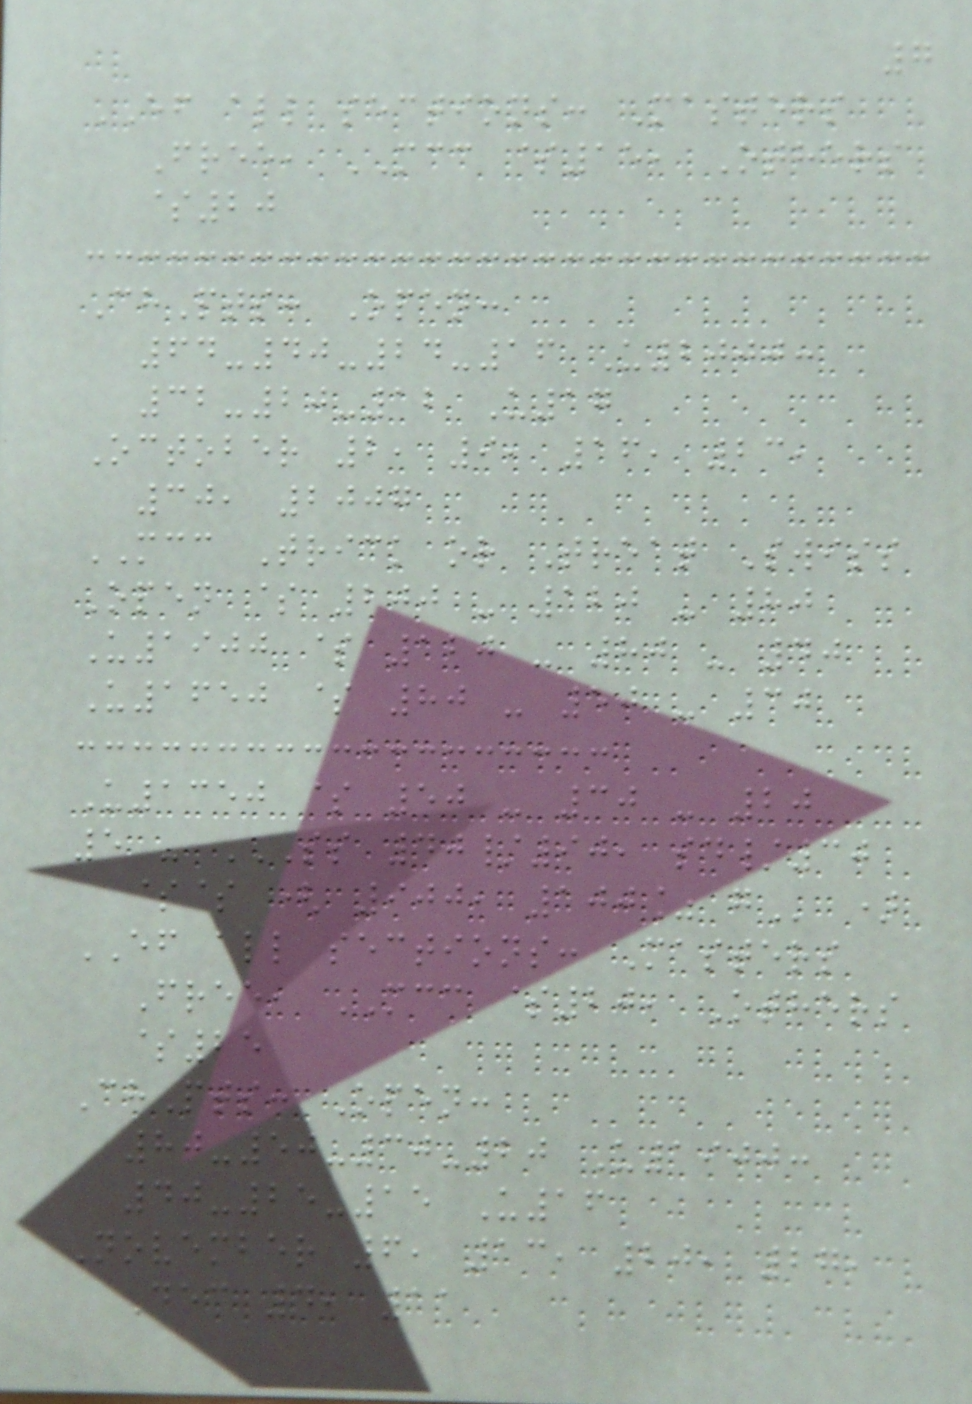7
EF all sections: Masters
Free, MCC $15, Others
$20
ChPts: Open:
64-40-24-16 U2000:
32-20-12 U17
October 2, 9, 16, 23,
30, 2007
MCC Trick or Treat Swiss
Open $ 200 - 120 - 80
U1900 $ 120 - 80 - 40
U1650 $ 80 - 50 - 30
U1350 $ 50 - 30 - 20
5 - SS 40/90, SD/30
$$ ( 900, 100% G )
EF all sections: Masters
Free, MCC $20, Others
$25
ChPts: Open:
80-50-30-20 U1900:
40-25-15 U16
November 6, 13, 20, 27,
Dec 4, 11
